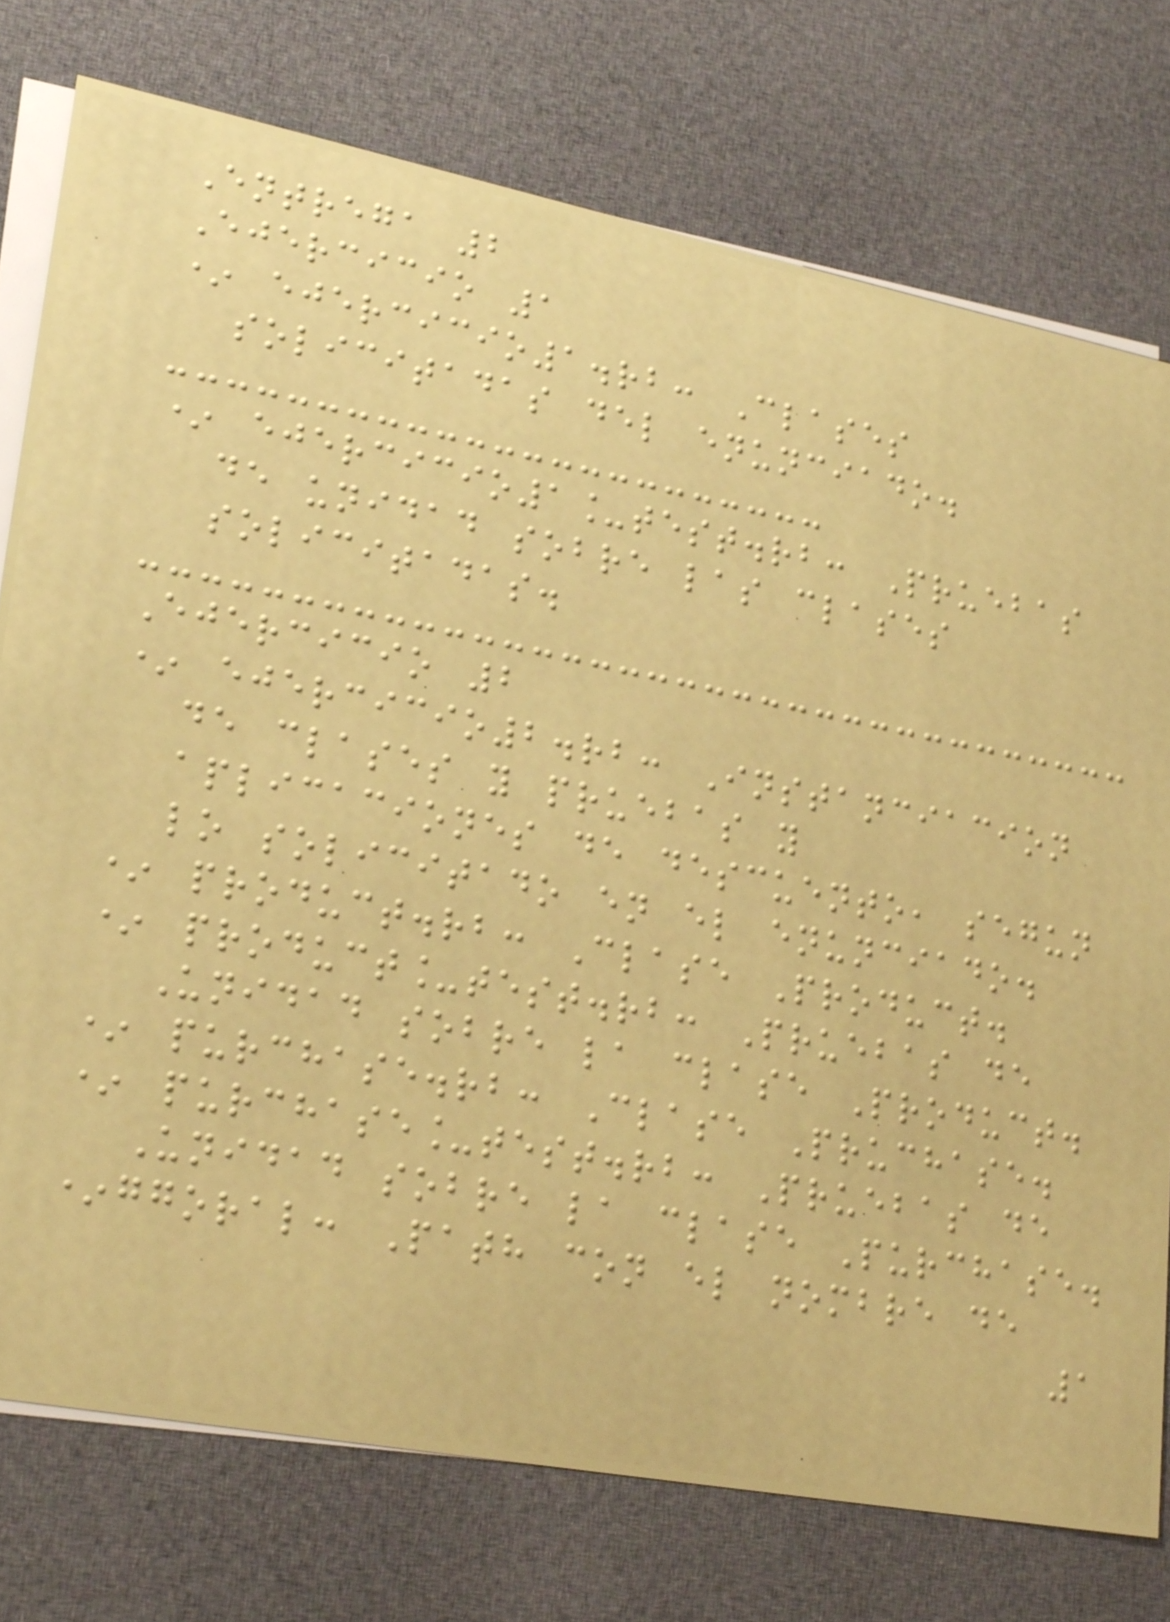Entrega 2
Ejercicio 1
* ejercicio1.rb: Clases
solicitadas del enunciado.
* ejercicio1_test.rb: Pruebas
de unidad sobre las clases
solicitadas.
Ejercicio 2
* ejercicio2.rb: Instanciacion
de clases y pruebas y
aplicaciones de descuento, segun
lo solicitado en el enunciado.
* product.rb: Clase Product.
* product_test.rb: Pruebas de
Unidad sobre la clase Product.
* purchase.rb: Clase Pruchase.
* purchase_test.rb: Pruebas de
Unidad sobre la clase Purchase.
*ggoral: Path con el nombre de
1
